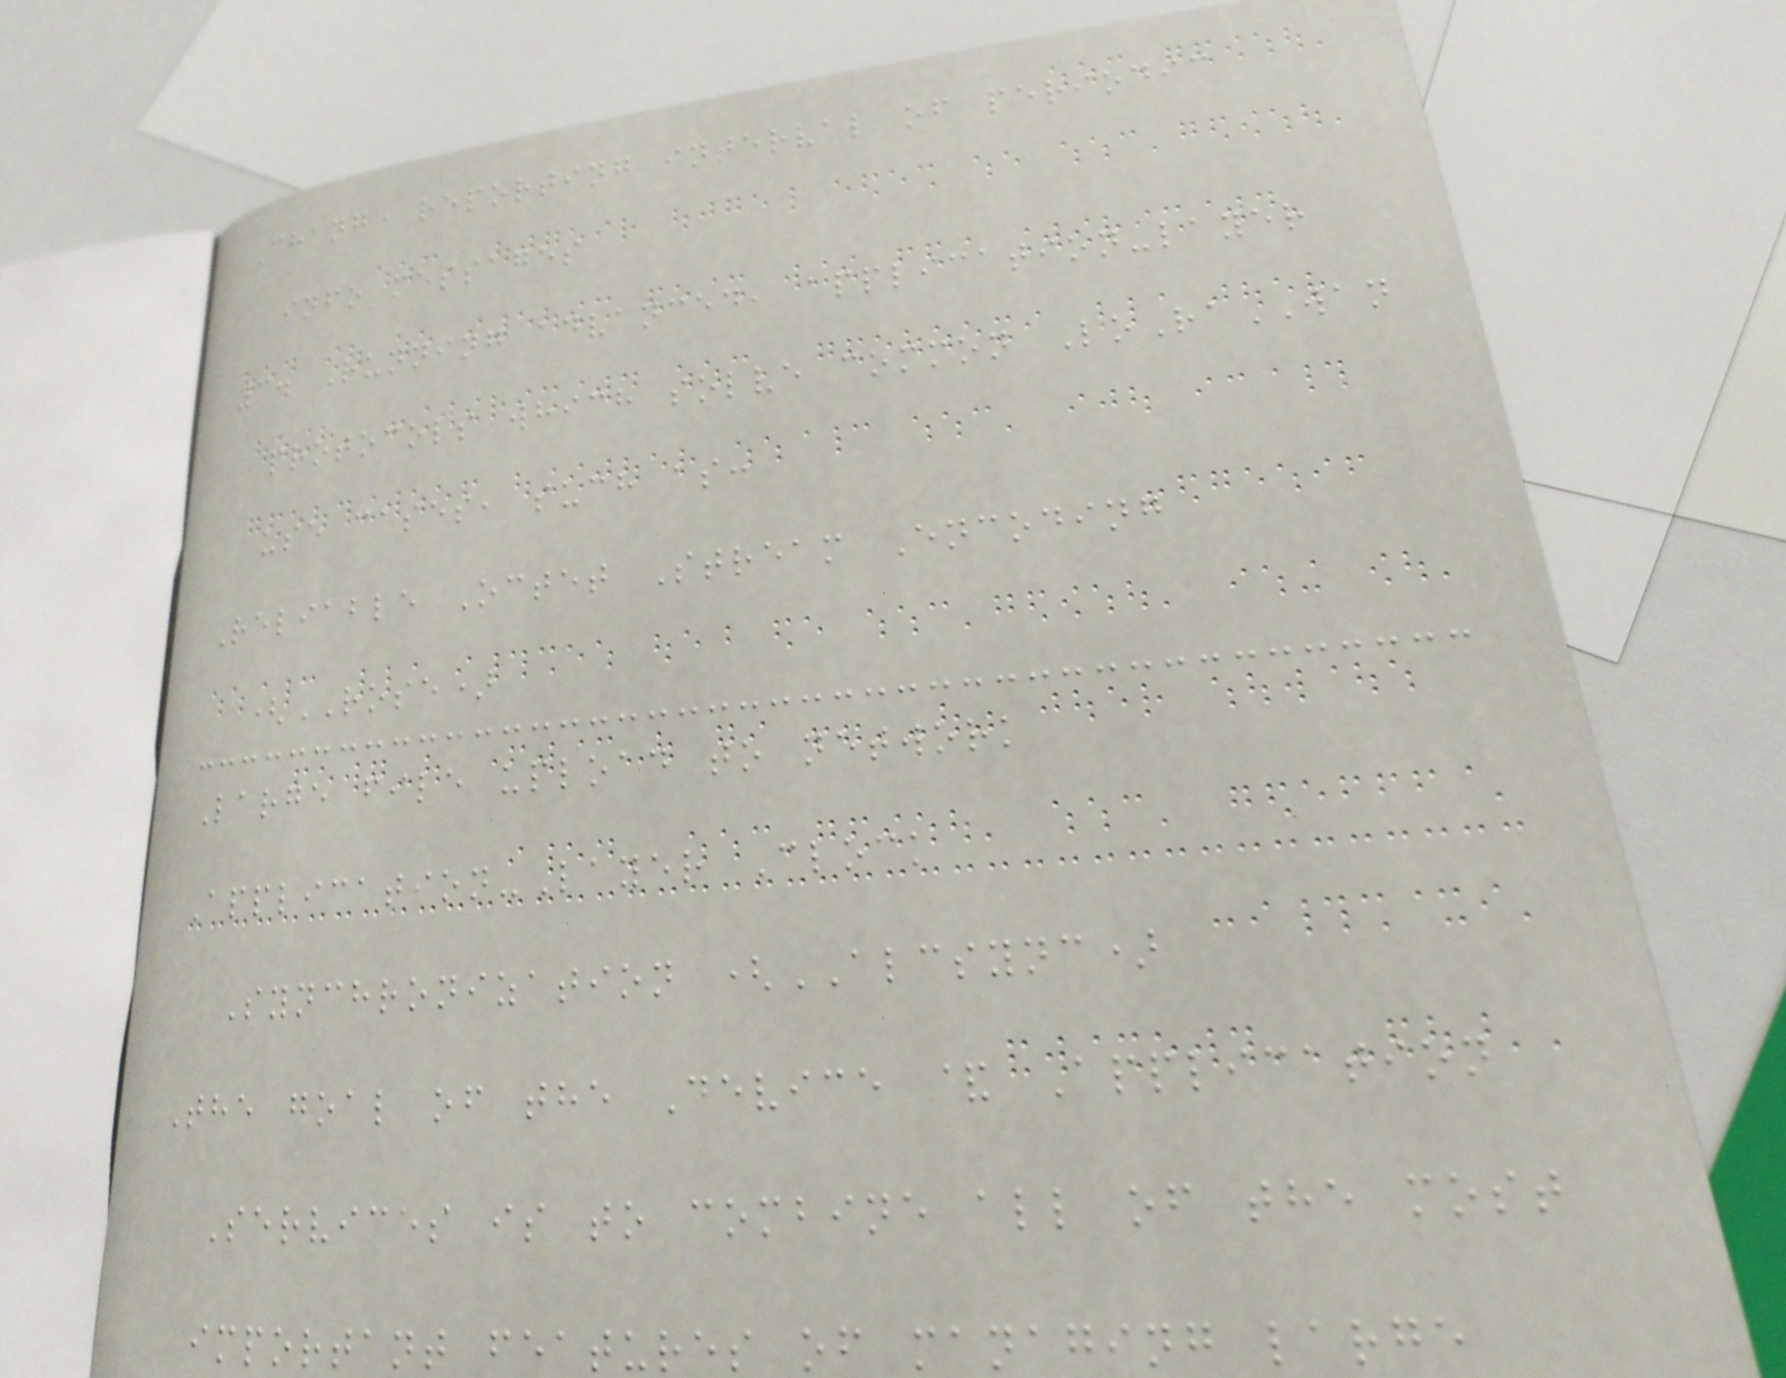Change reporting interval of periodic
info messages
3. Running advanced, application-layer
protocols which solve common LoRaWAN
use cases, such as:
Reliable Octet Stream Encoding
(ROSE)
Large file upload to network
Application-Layer Clock
Synchronization (ALCSYNC)
The goal of the Device & Application
Services is to combine all of the most
important features of managing large
